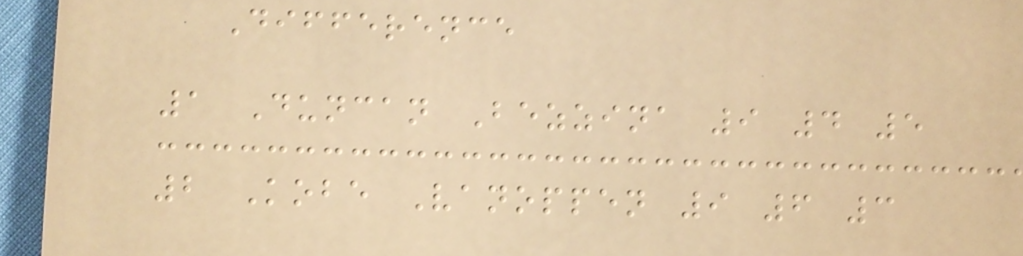Difference
1 Duncan Bezzina 9 4 5
2 Kobe Vanoppen 9 6 3
